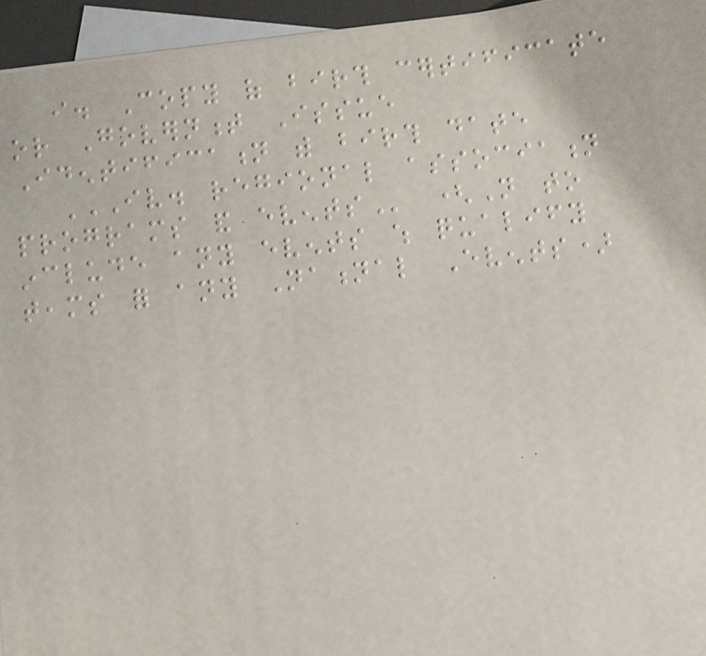i. Copy of birth certificate
or Government Issue
Identification with birth date
IV. REGIONAL ASSOCIATION
PROGRAMS AND EVENTS (Not to
include any events which qualify
teams for any National Events)
